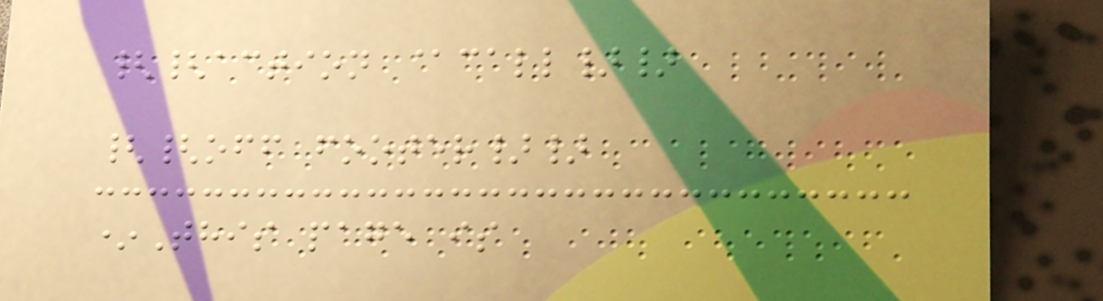{{action @call}}
{{off footer}}
*This page is
